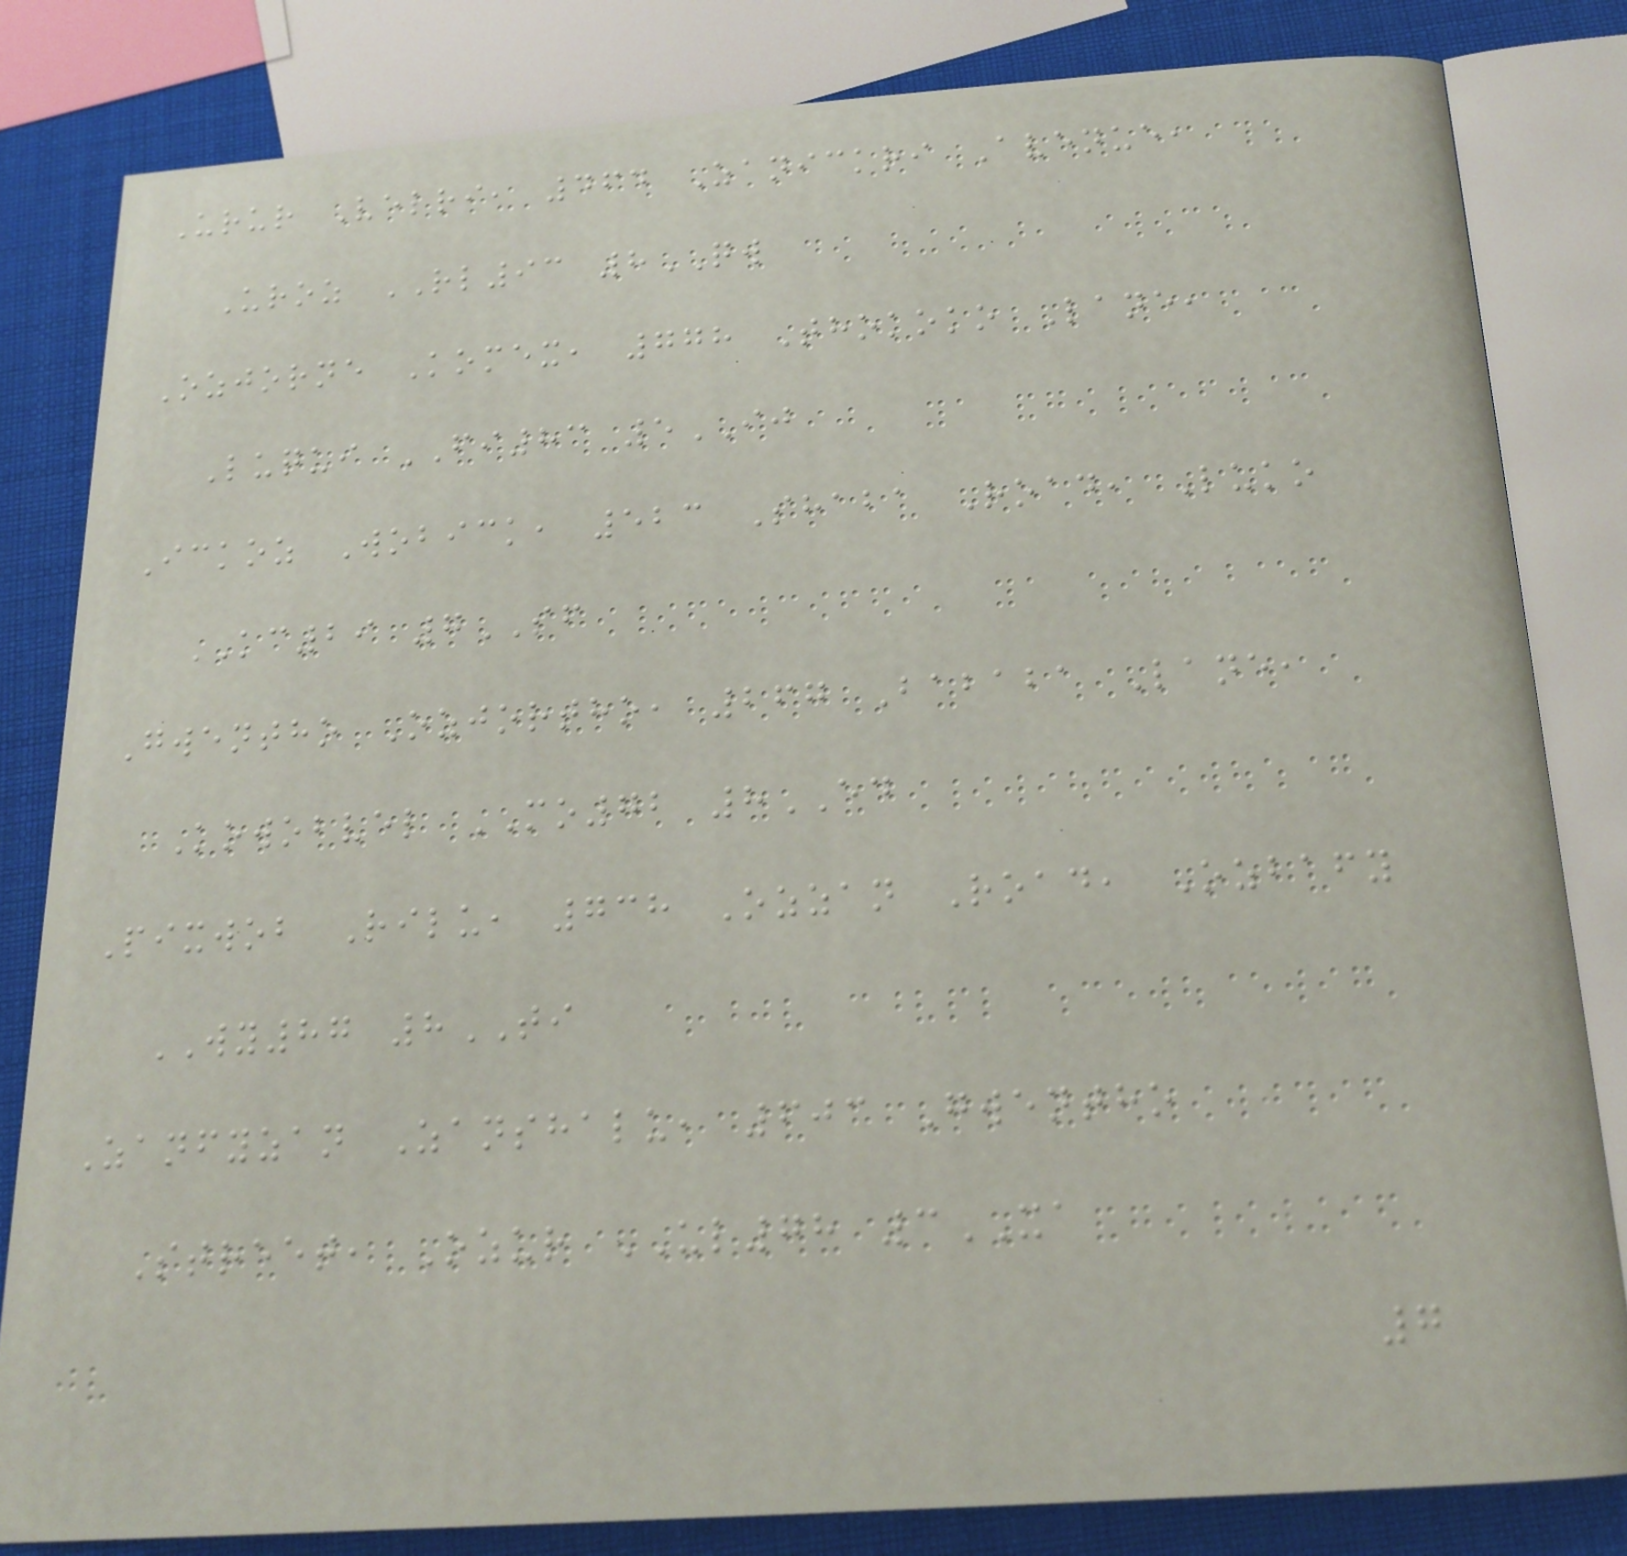Urur Velri, 464 Zanickri Avenue,
Uroz RL93 8QW
Ozjorne Komex, 778 Thokoko Lane,
Luqui FI83 5IJ
Ickoz Wobick, 523 Shaba Road, Luko
KC29 7SF
Gwentho Ozjortho, 267 Bababa Lane,
Kowobvel MO72 8ED
Pixwob Rilu, 738 Ozzan Road, Ozbafy
WY87 8TI
Zanfyzan Zanshalu, 603 Gwentho
Street, Ozur UL78 3XA
7
